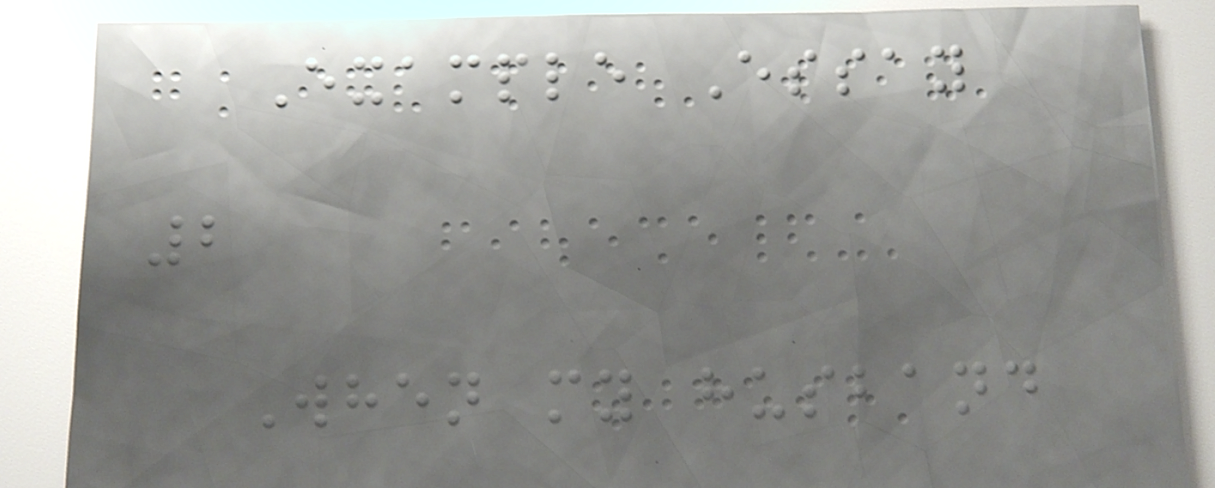Example Essay
2
When my husband
